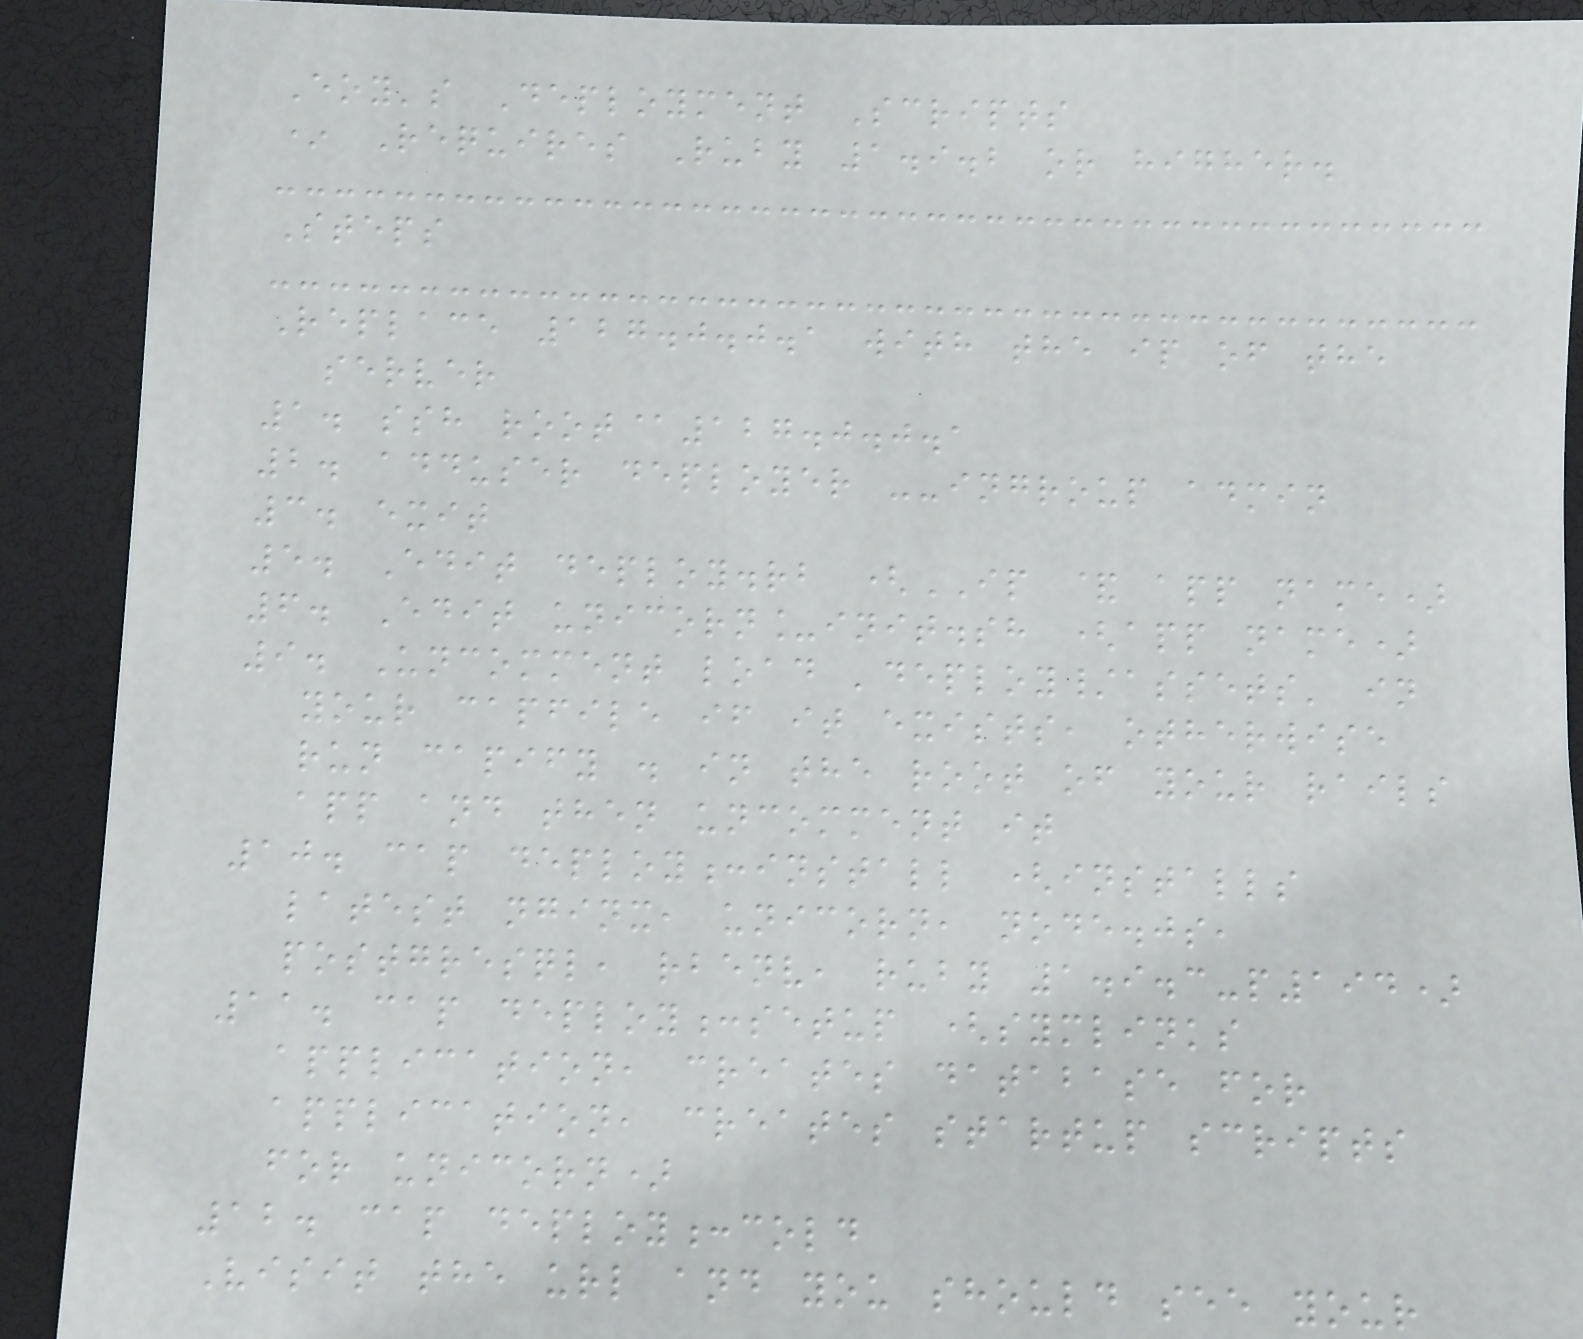Eoy's Deployment Scripts
* Requires Ruby 1.9.2 or higher.
Steps
Replace 127.0.0.1 with the ip of the
server
1. ssh root@127.0.0.1
2. adduser deployer --ingroup admin
3. exit
5. Edit deploy.rb (IP & app name)
6. Edit unicorn_init.sh (app name)
9. Uncomment load 'deploy/assets' in
your capfile if it exists, otherwise
run capify . in the root of your rails
app and then uncomment it
10. cap deploy:install (installs
latest nginx, unicorn, node.js,
postgresql, rbenv, ruby 1.9.3-p194)
11. cap deploy:setup (symlinks
application, creates database for
application, creates startup scripts
for unicorn)
12. cap deploy:cold
Visit the url and you should see your
